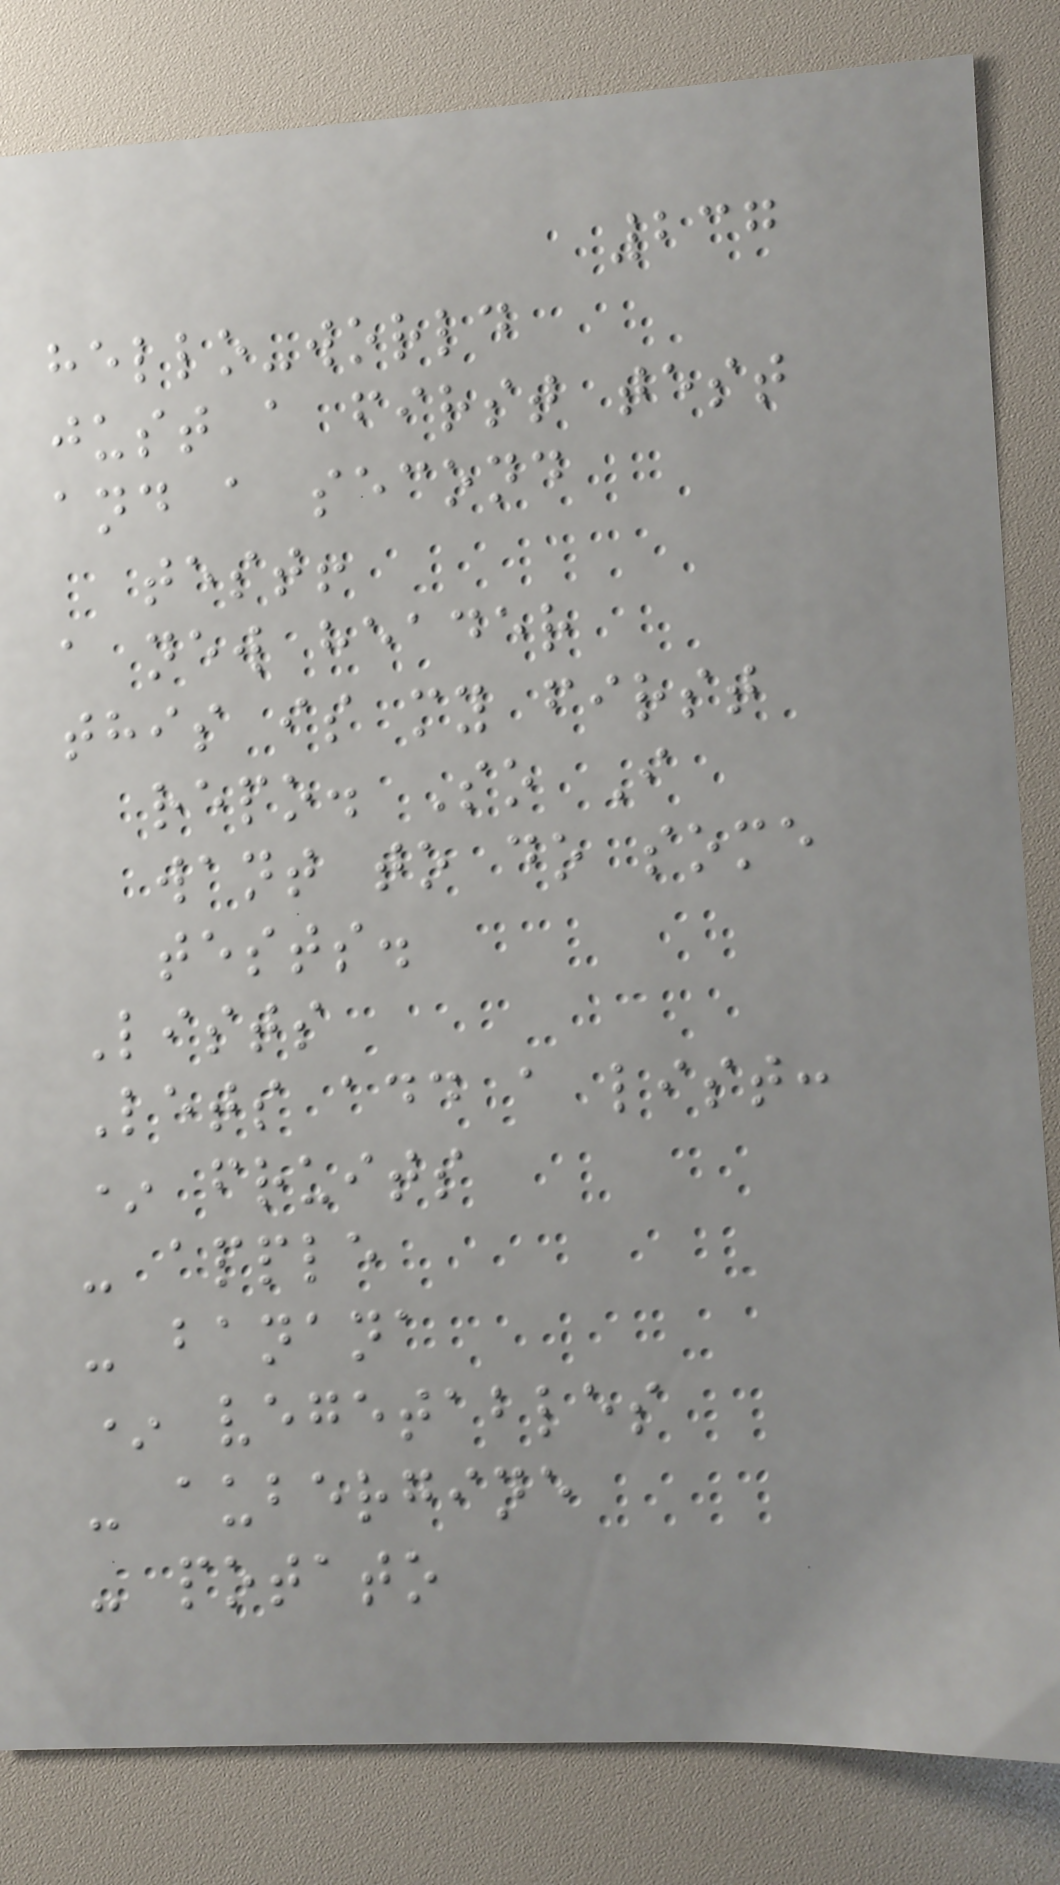237
hello-world
just a first test
and a second
test!
a new header
this is my first
repo. So I
want to do some
tests.
Lists
Lets add a list:
* fruits
- apple
- banana
* vegetables
- aubergine
- potato
